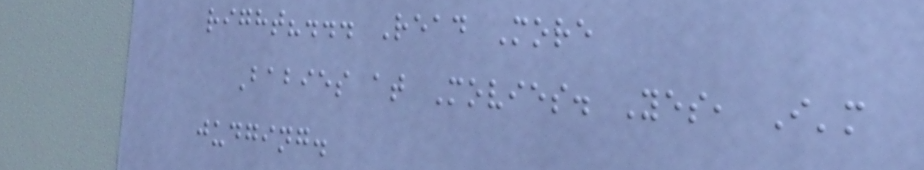right?... Read More
Babies at Movies. Yes, I'm
judging.
